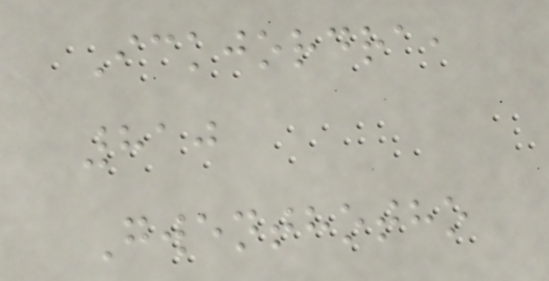Ickjordra,
810
Gwenthotho
